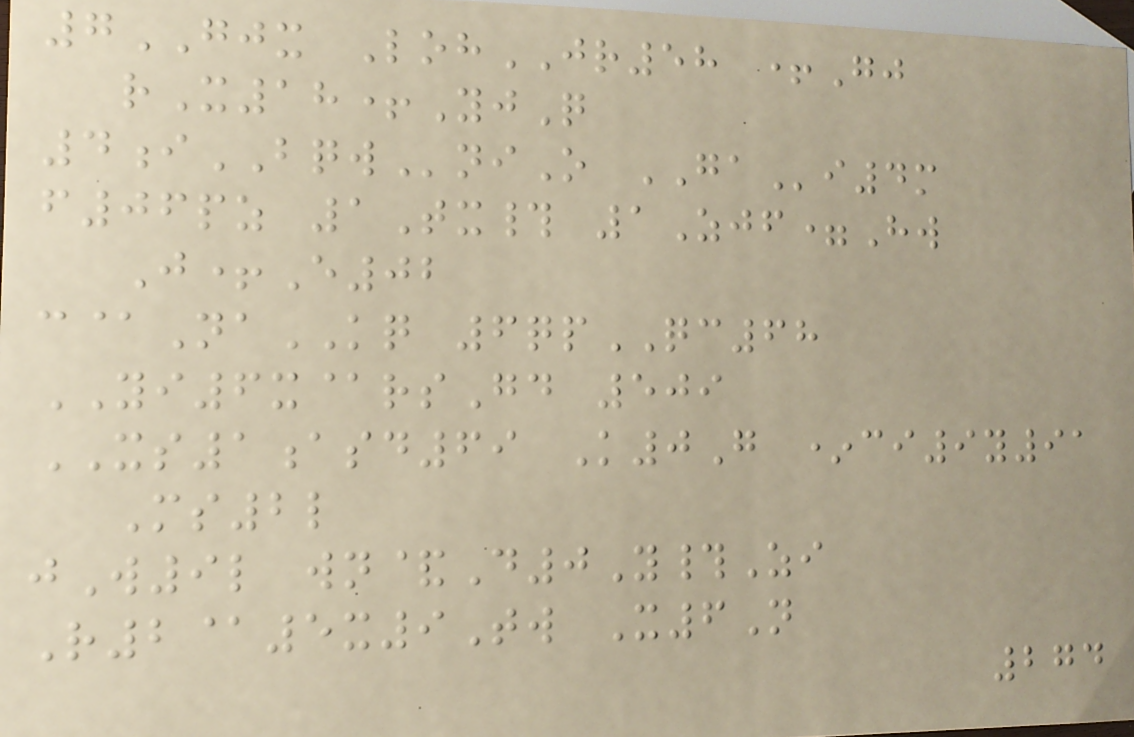7GJX LohJR58 +Gj
rX18+YjQ
4iBQWniO GAi4m
f06pz 1Tx# 1Zjf=Hw
J+E02
c@NaKQ 6qpQC68
YI6x@rsGd 509
XS1asd69 K0G *ci9y91
Ms2l
jW9l wn&D0Y#Zi
R2@5x9Tw X6N
274
